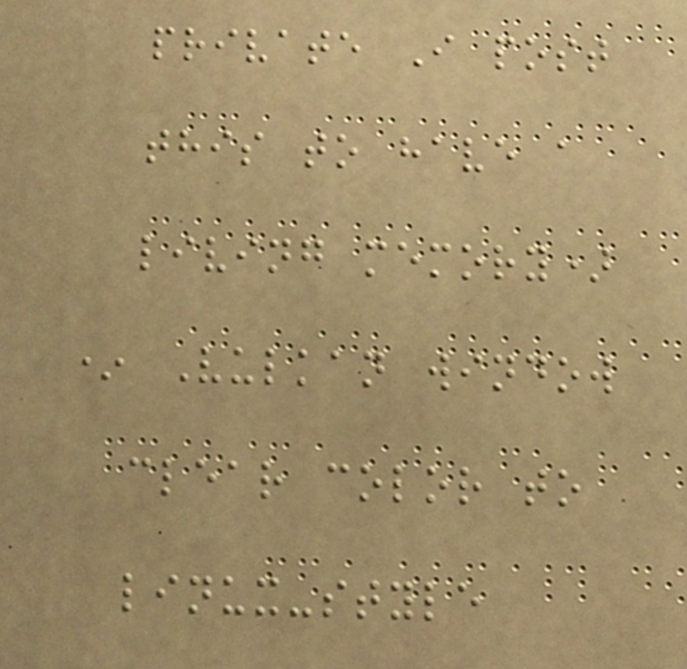private I post
this to have a
living memory)
* Vulkan window
clear color to
linux-style
